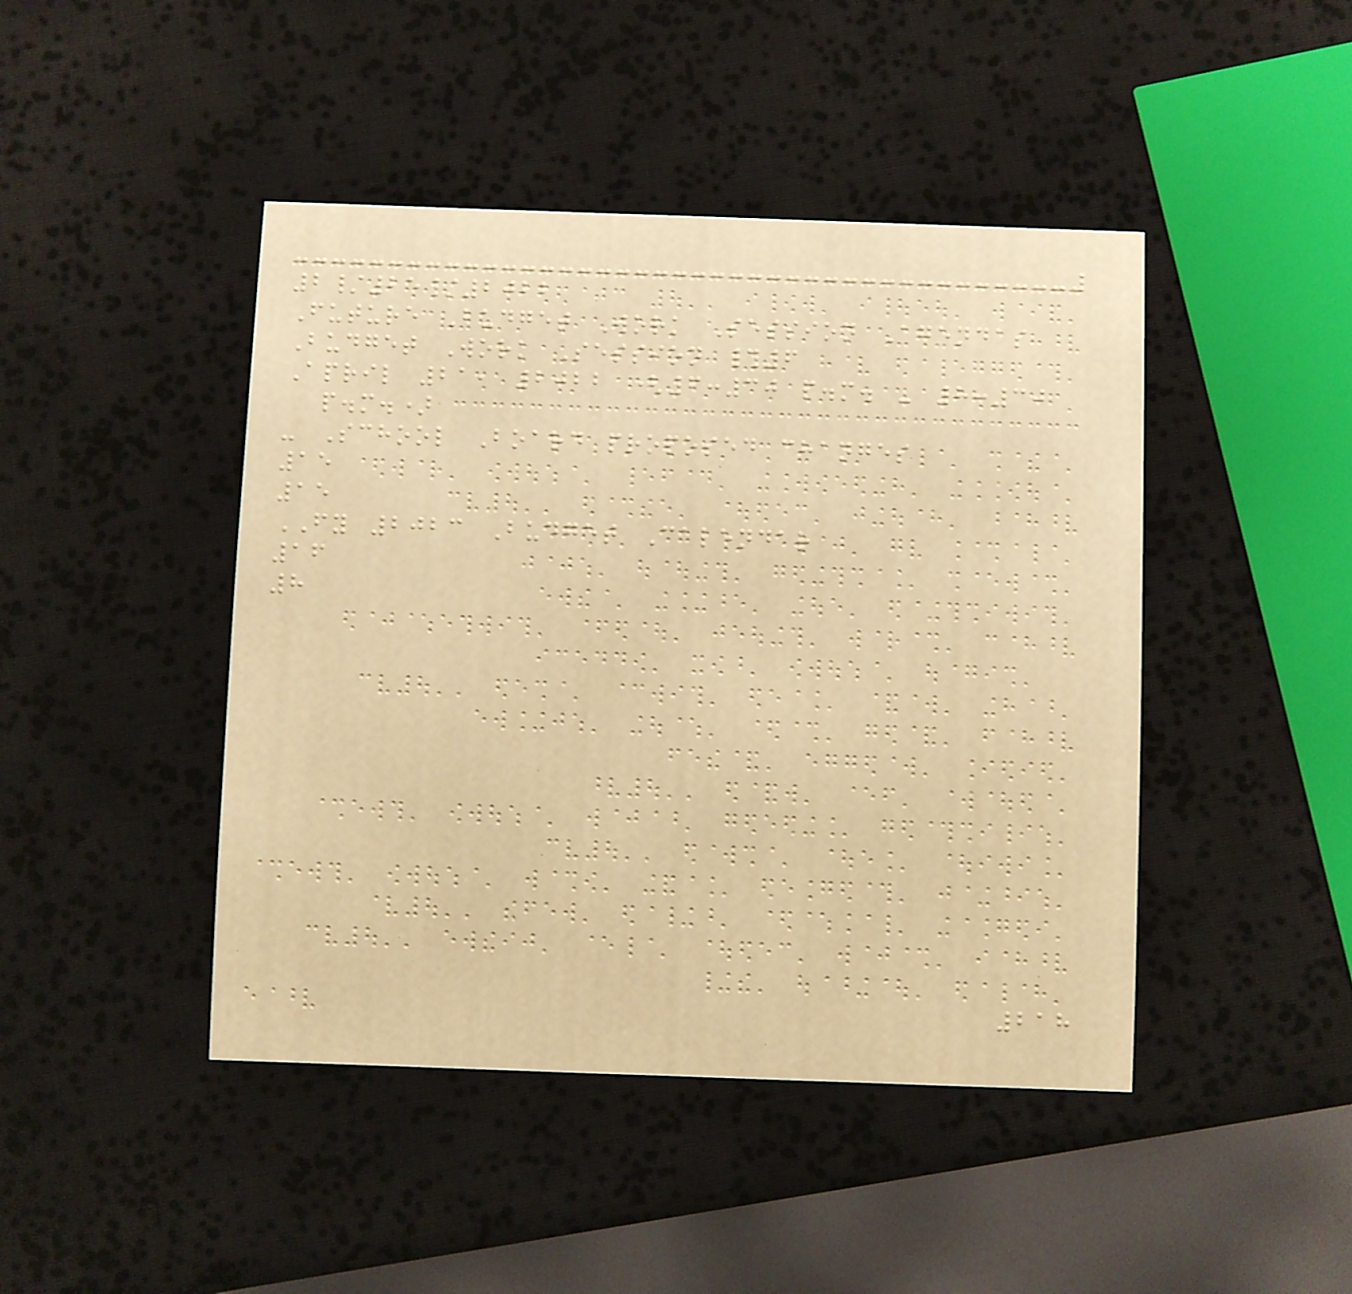2/25/2022
Future Budget Work Session Agendas
Budget Work Session #6
April 21, 2022 (6:30 p.m. - 8:30
p.m.)
- School Board proposed changes
15
15
FY 2023 Budget Calendar
16
8
218
